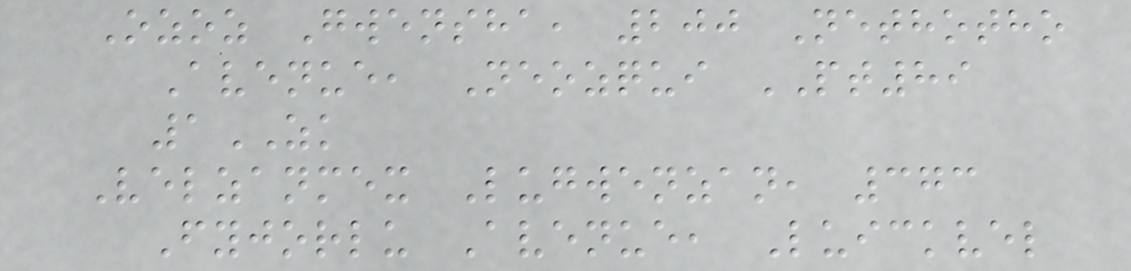Ozoz Gwensha, 200 Nethotho
Avenue, Neozqui PT89
1ZK
Velzanmex Lugwenzan, 373
Fyjorlu Avenue, Luickvel
